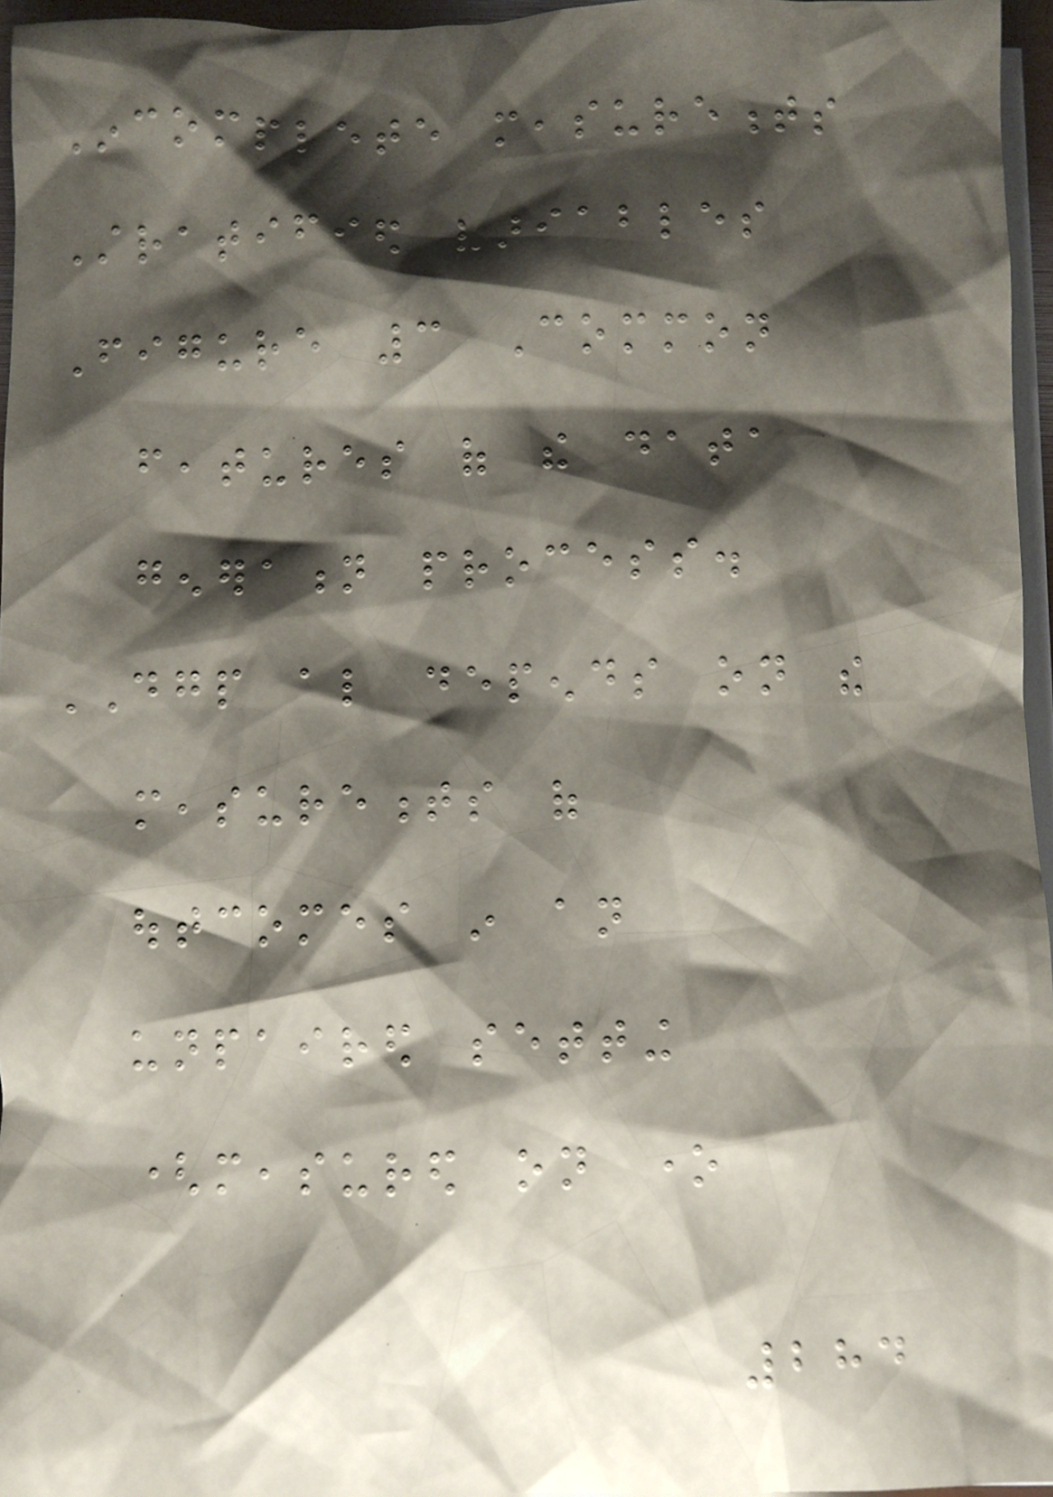Incomplete measurements
Stratified variables
Figure 3 Common
features of the data
generation process.
DGP also depends on the
measurements of
outcomes in an
unpaired setting
(measured on one
284
